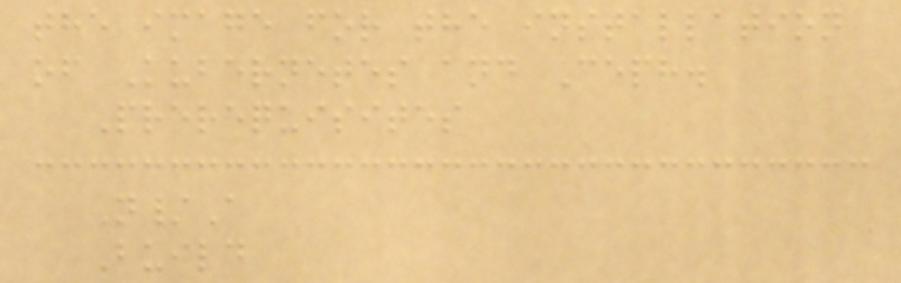the image for the installation
of Kubernetes and Ceph.
Prerequisites
N/A
Build
